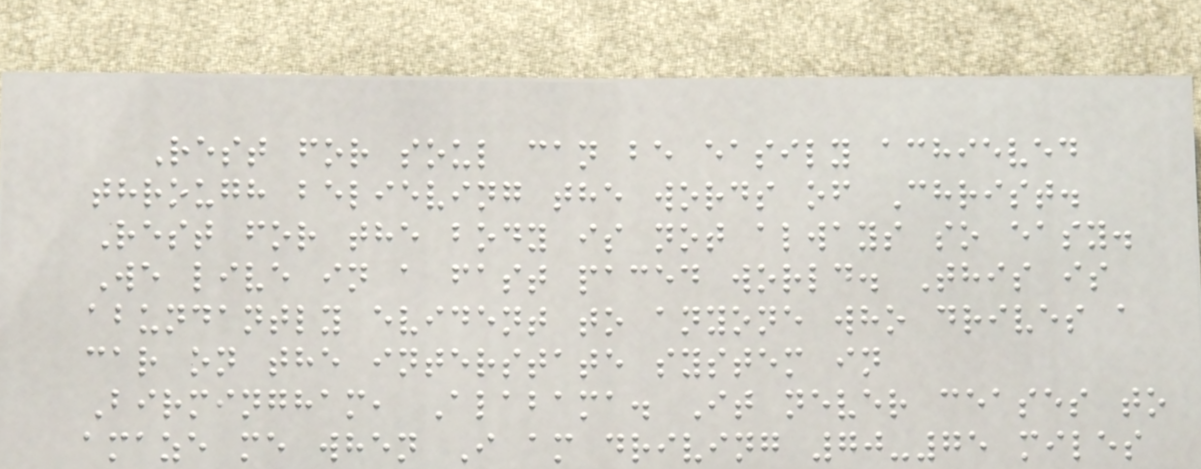Rest for soul can be easily achieved
through believing the words of Christ.
Rest for the body is not always so easy.
We live in a fast paced world. This is
abundantly evident to anyone who drives a
car on the interstate system in
Birmingham, Alabama. It never ceases to
amaze me when I am driving 70-75 miles
